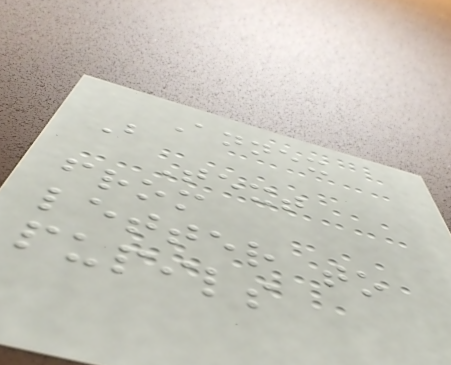Annex
B
Text
from
letter to
pupils
